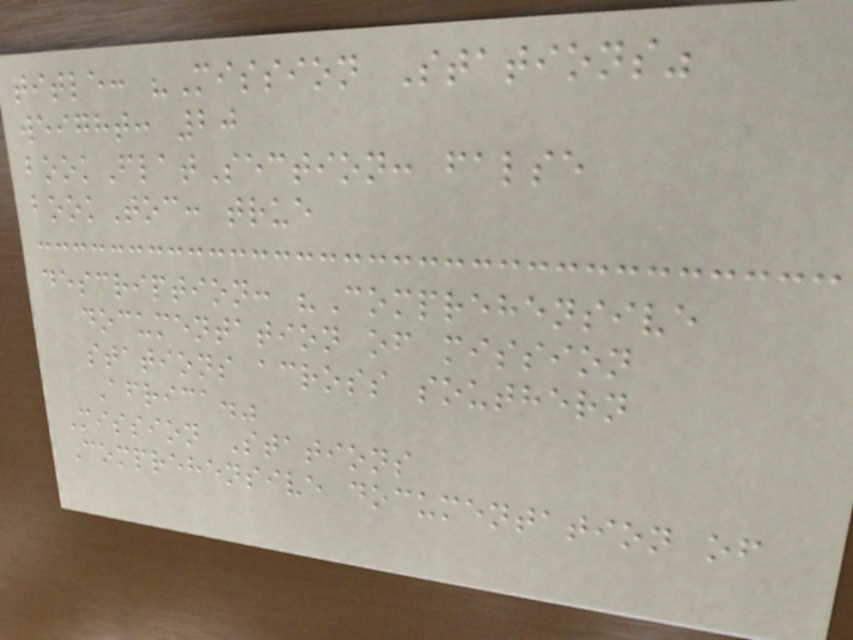title: "Mission Stations"
weight: 20
bookFlatSection: false
bookToc: true
description: "Comprehensive
documentation of mission
stations across southern
Africa."
Mission Stations
Comprehensive documentation of
